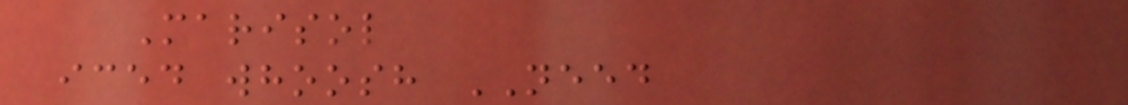Marisol
iced whoosh NEED
